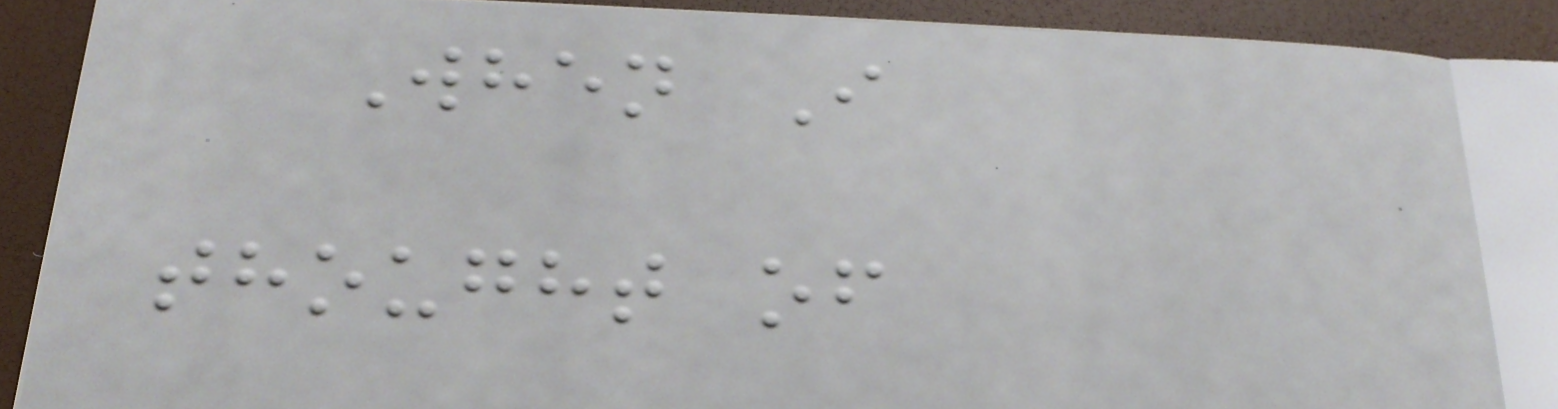When I
thought of
